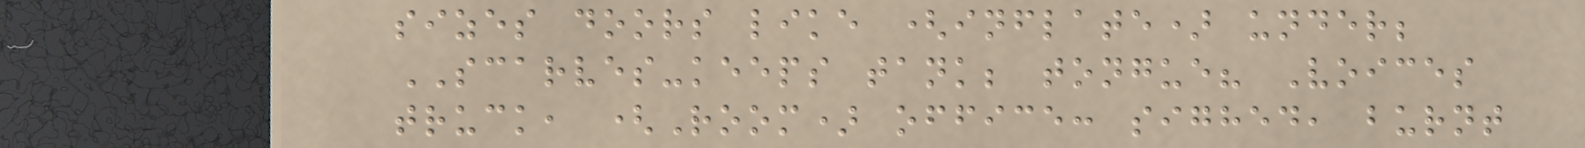sizes doors like (inflate) under;
SCARVES-keeps tank; tongue? Voices
truck, (Room) office: sighed, burnt
